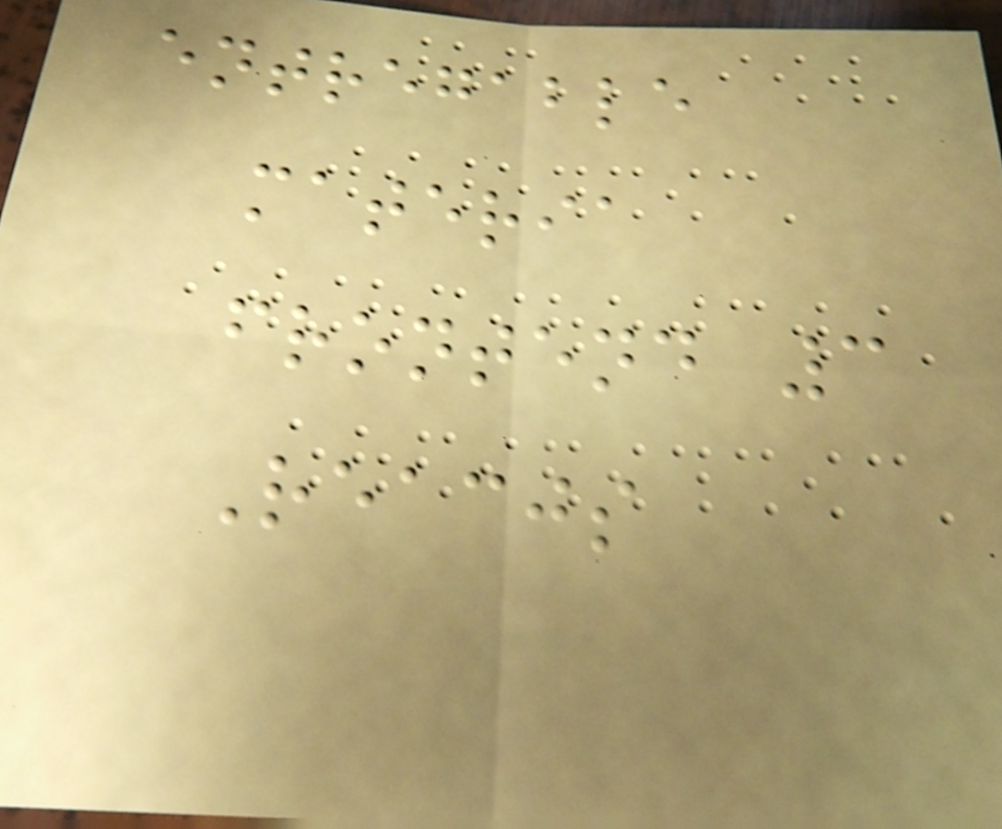entregable
materia
frontend 3
Reacjs
